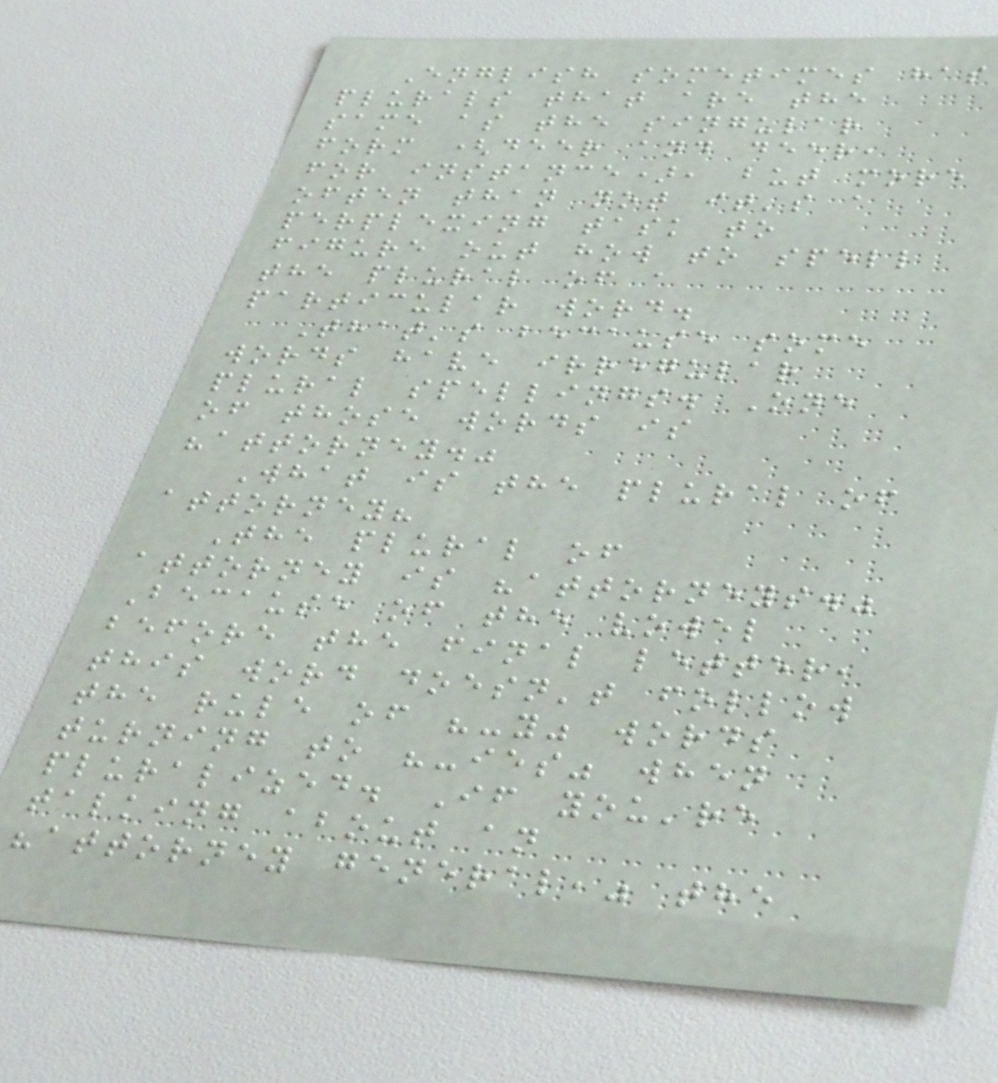English sometimes has
plurals that are the
same as the singular
form (deer and deer,
for instance), but more
often than not it's a
perplexing task to
figure out how to spell
the plural of a
particular word.
That's because some
words have irregular
plural spellings. One
of those words is
"attorney."
What is the plural of
attorney?
The plural of
attorney is "attorneys."
Because of the vowel
before the final letter,
this word doesn't follow
the rule of "-y" words
turning to "-ies" when
pluralized. If you're
talking about an
"attorney general," the
